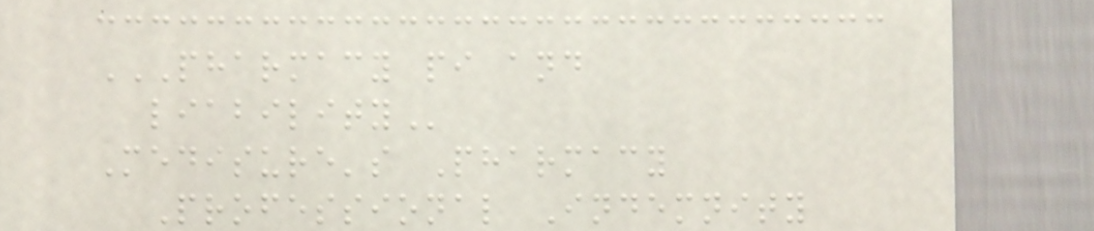PHARMACY PI AND
LIABILITY
Medisure's Pharmacy
Professional Indemnity
